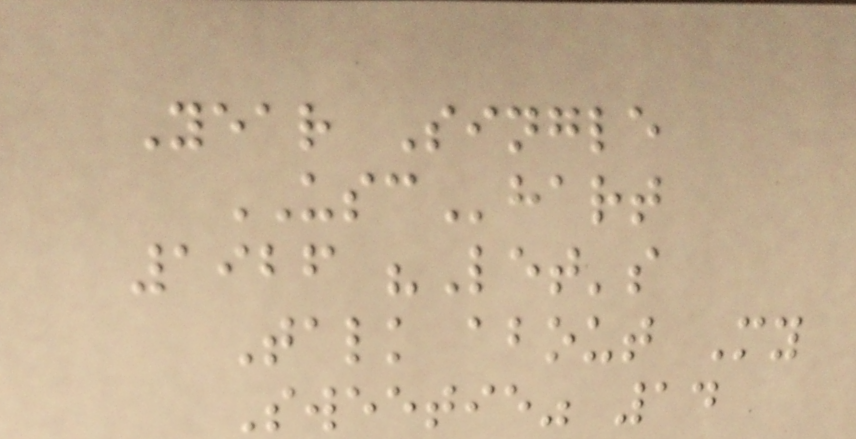Year Single
USChart
1926 "Let's
Talk about My
Sweetie" 14
